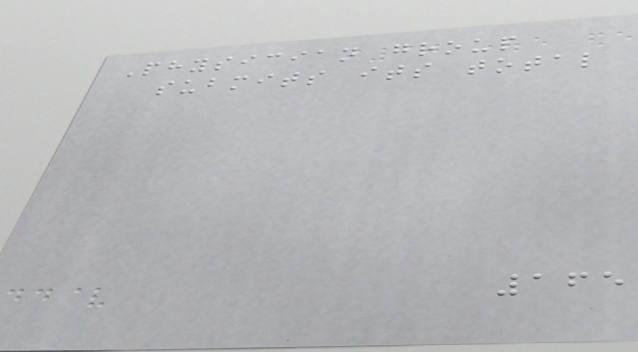Physician group
submits its total
165
